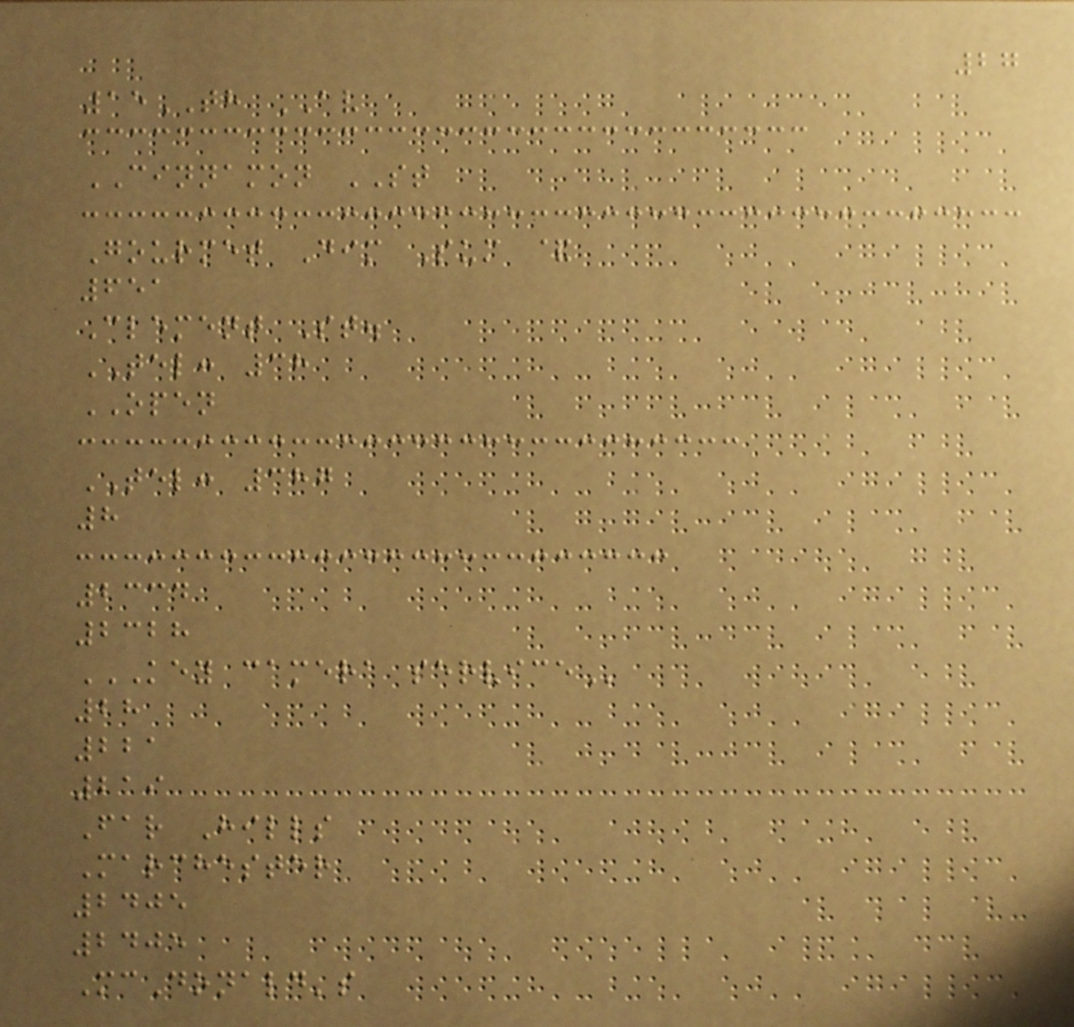27
15TH AV
CINNAMON ST
Gourmet Dim Sum &
651
Clement St.
TEL: 38
OPEN
TEL: 387
8
2334
2328
KEY CAMERA SERVICE
28
221
219
Far Hills
Marchester
2405
2405
McDonald's
